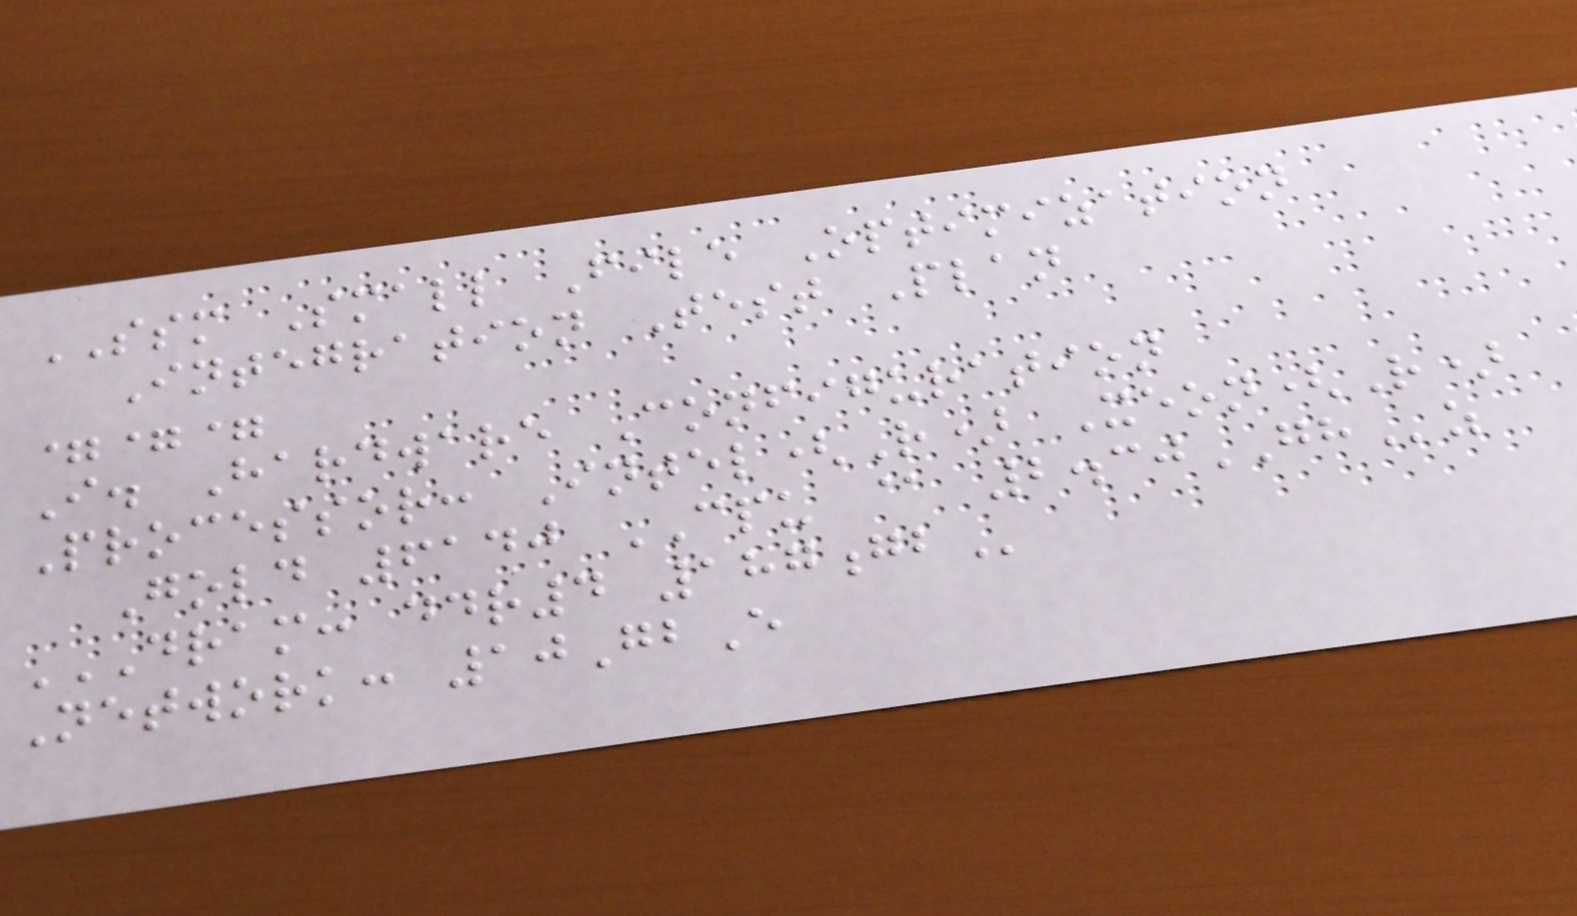SSM Small File Optimization
Integration Test Plan
===
I. Hardware Configuration
Processor: Intel(R) Xeon(R)
Gold 6140 CPU @ 2.30GHz
DRAM: DDR4 187GB
Network: 10GbE
